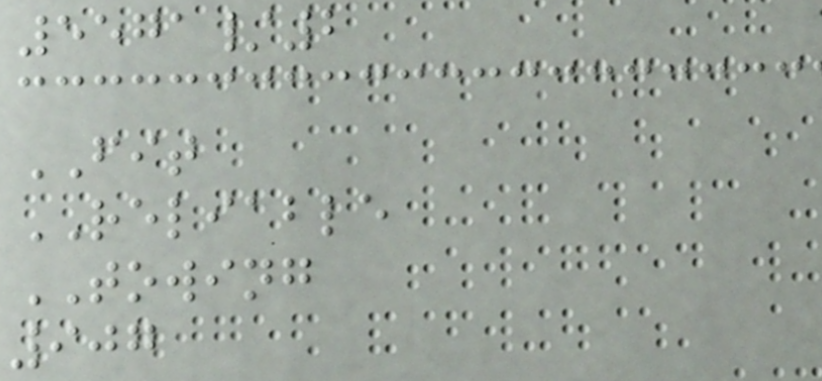5571/2
FIT
RELIABLE
TOWING
907
